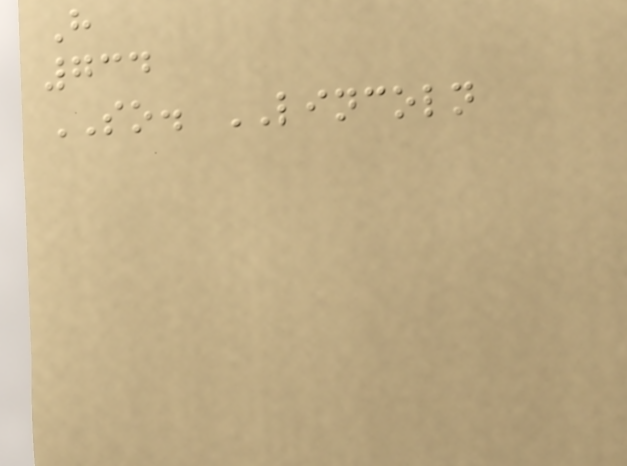H
734
SO. LINCOLN
